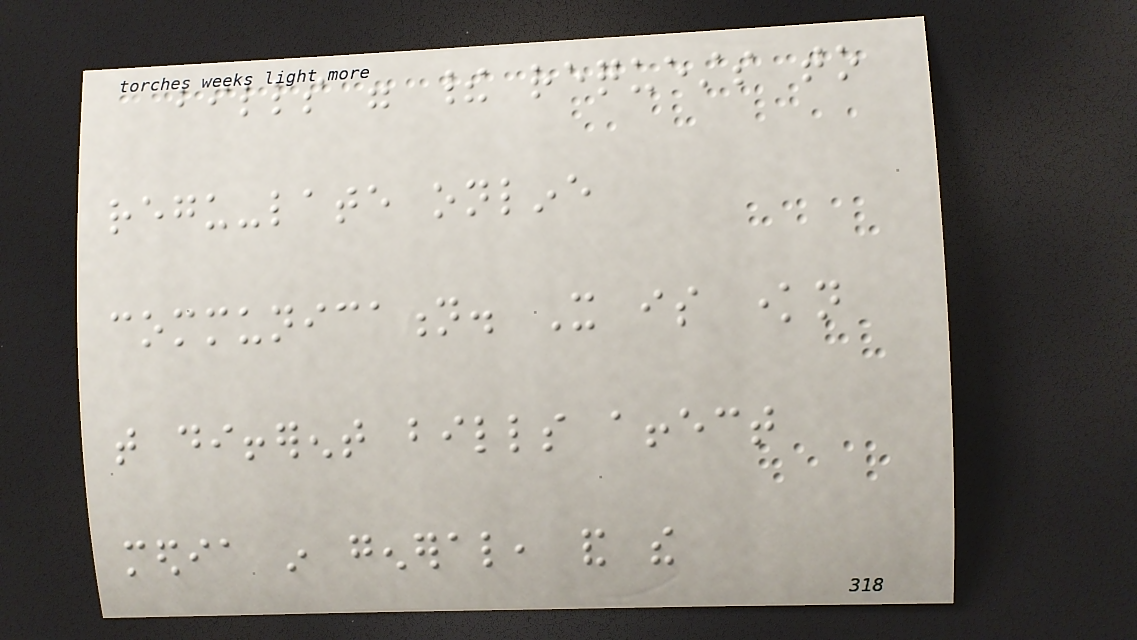bills were their requests to
regu-late online
communication. It is known
that different bills affect
media in general, and the
